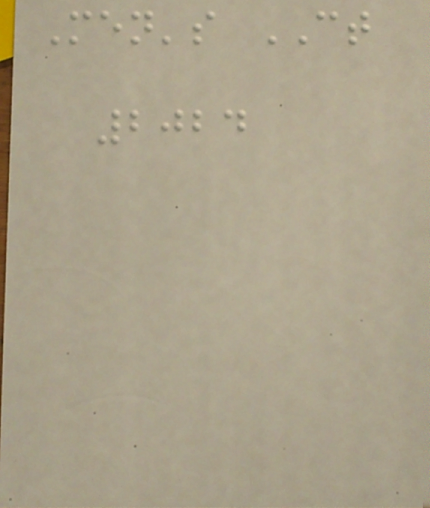Men's CT
2024
